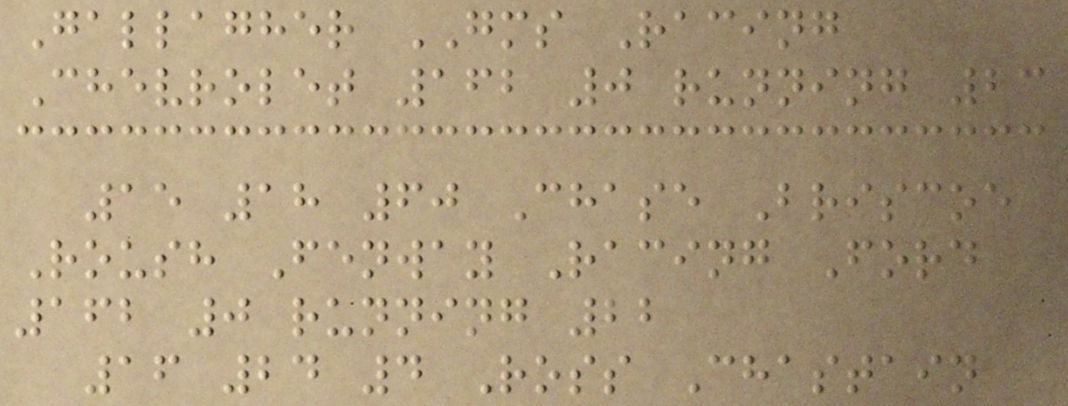Gallagher GMS Racing
Chevrolet 162 0 running 23
15 18 60 Chase Briscoe
Roush Fenway Racing Ford
162 0 running 22
16 24 4 Ross Chastain
